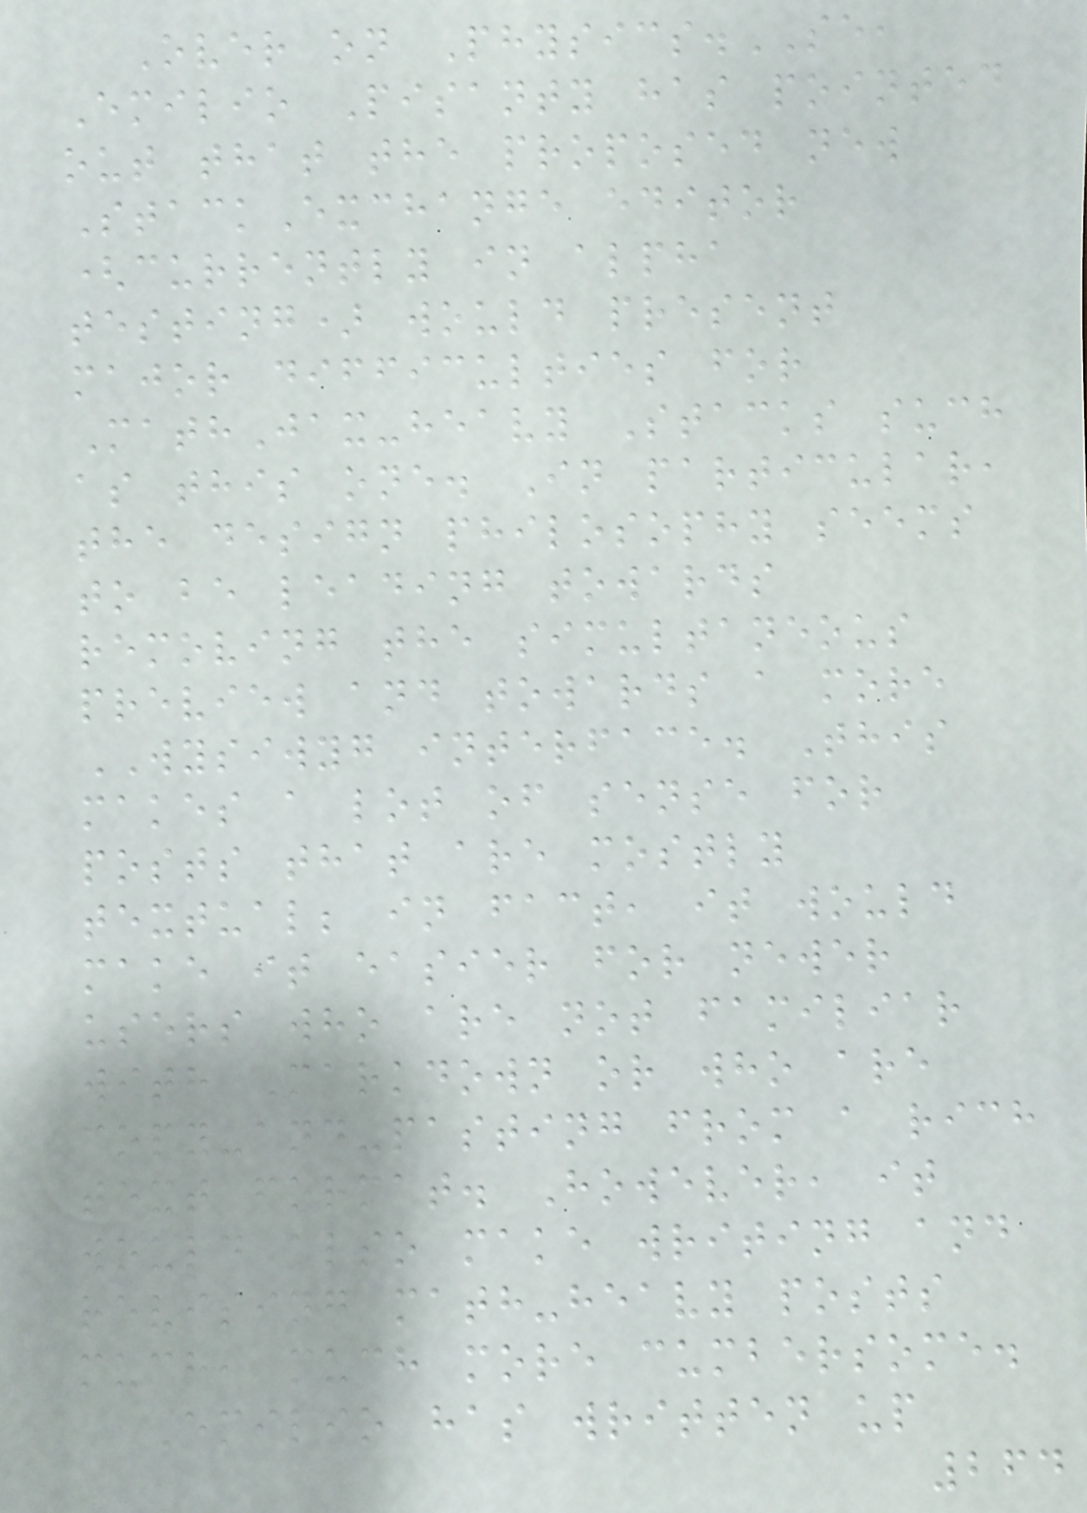Over on Physics.SE,
Emilio Pisanty has pointed
out that the proposed new
StackExchange editor
(currently in alpha
testing) would present
major difficulties for
MathJax-heavy Stacks such
as this one. In particular,
the design philosophy seems
to be leading towards
removing the simultaneous
preview and towards a more
WYSIWYG interface. This
makes a lot of sense for
posts that are mostly
textual; in fact, it would
make it easier for newer
users who are not familiar
with Markdown or who are
copy-and-pasting from a rich
text format. However, it
would also make writing and
revising math-heavy posts
much, much more cumbersome.
Emilio has written up
264
